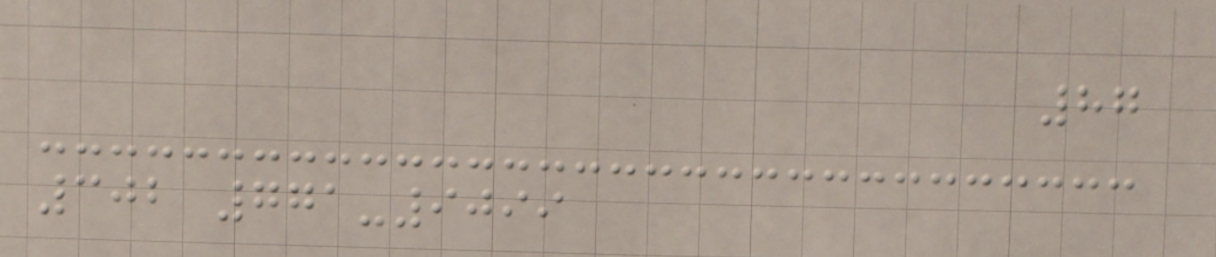87
302 771-9099
